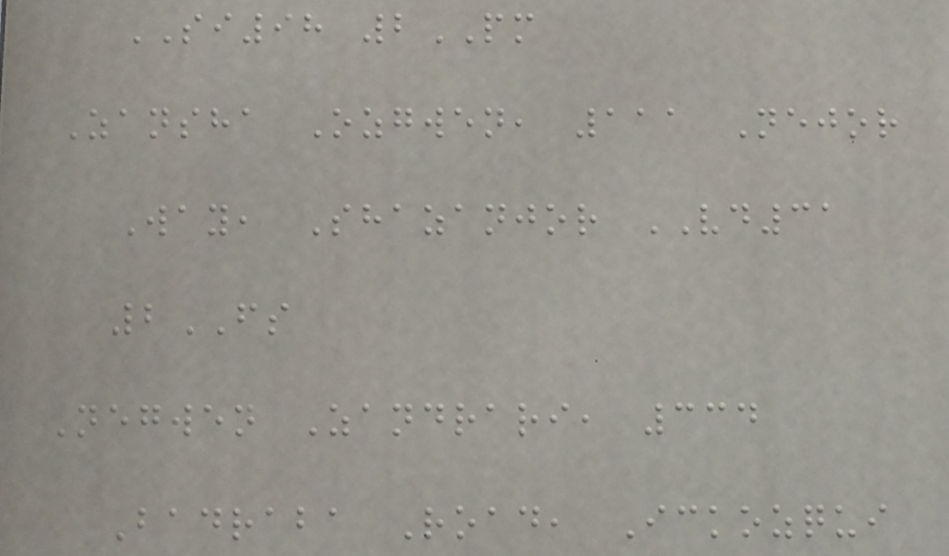SI98 2PM
Zansha Ozgwen, 111 Nejor
Way, Shazanjor VD31
2FS
Negwen Zandrari, 334
Badraba Road, Ickozqui
